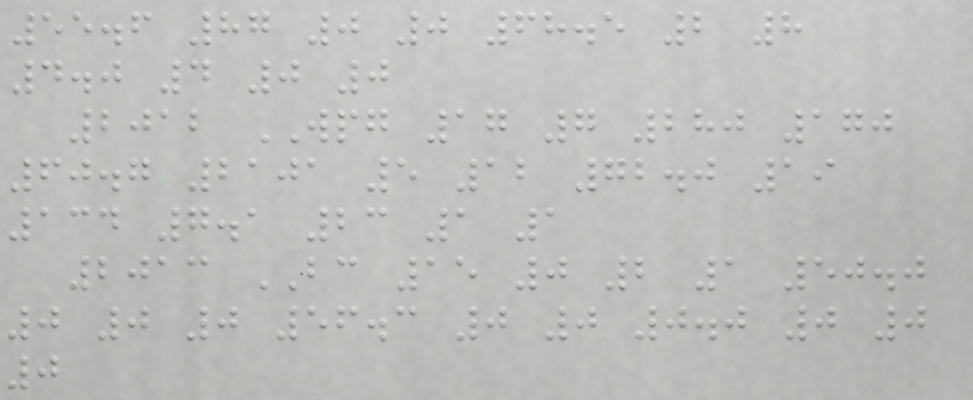55.6 87 0 0 68.5 2 8
4.0 4 0 0
2012 WPG 17 7 280 170
60.7 2101 5 12 72.0 19
134 7.1 23 1 1
2013 BC 15 0 2 1 50.0
0 0 0 56.3 0 0 0.0 0 0
0
